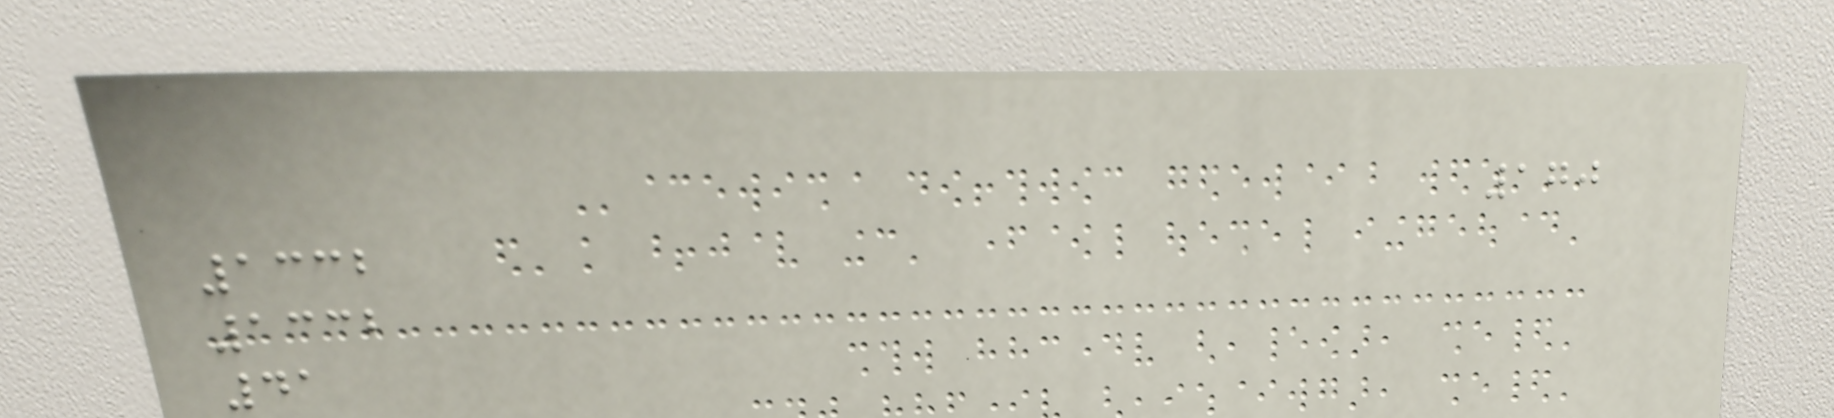170
1332
1332
41
